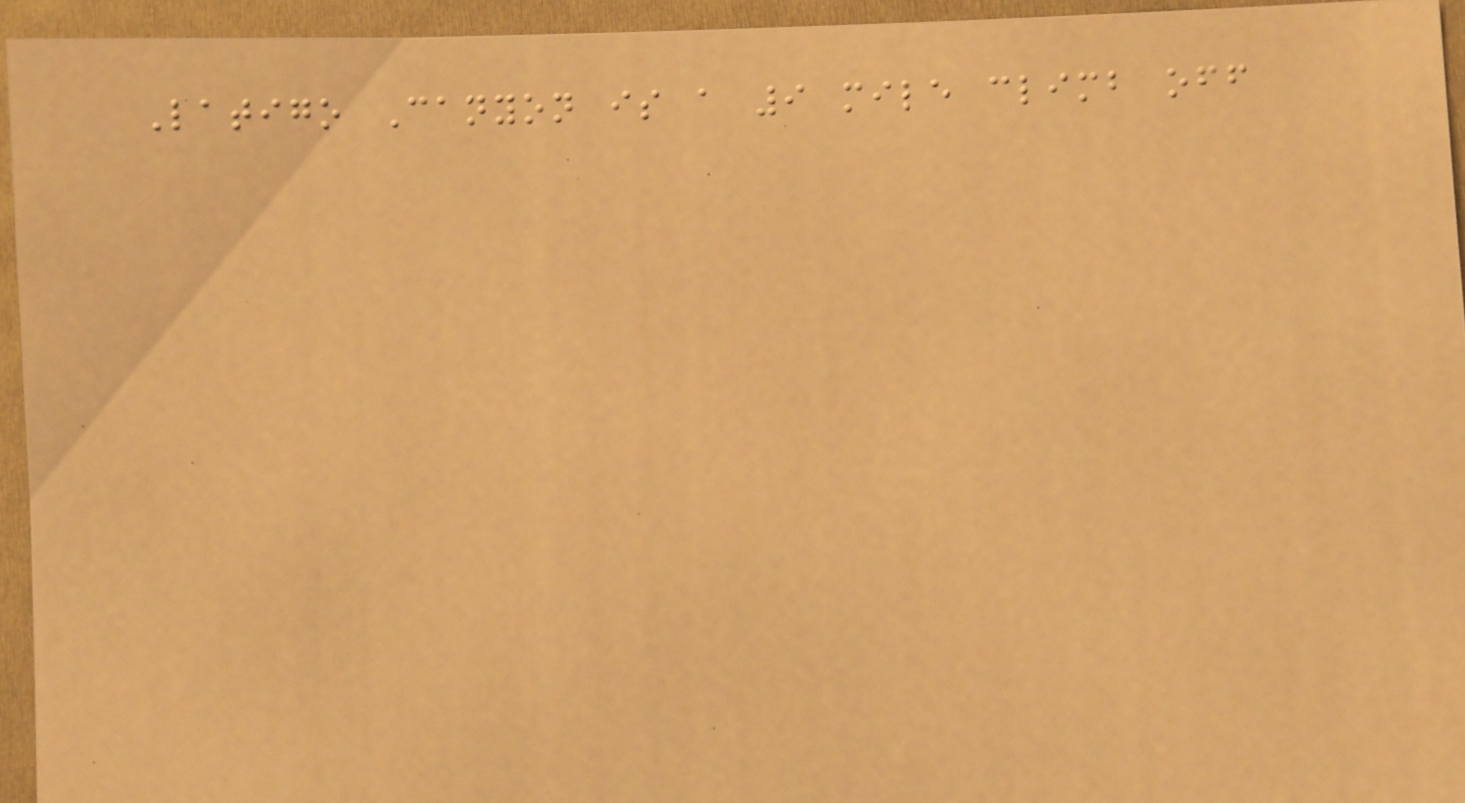Latigo Canyon is a 9 mile climb off
